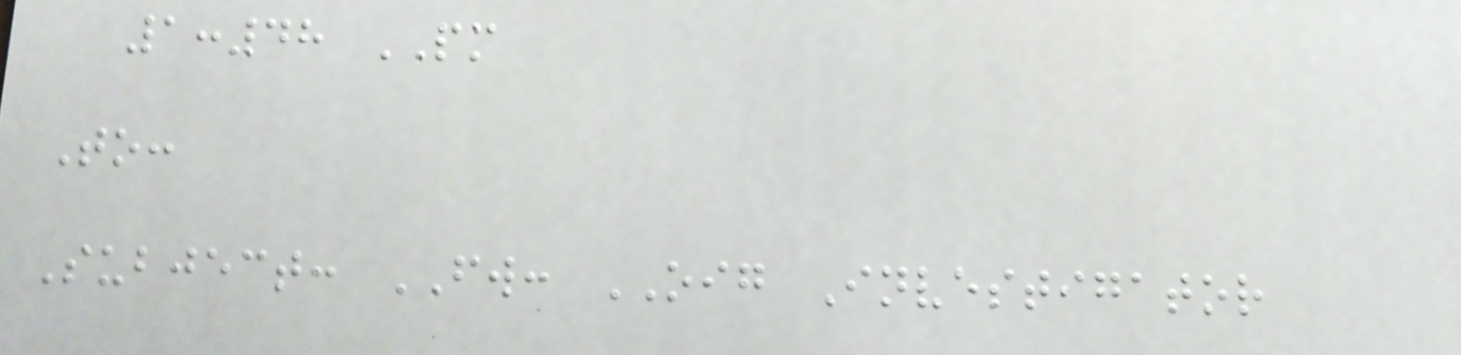1:48 PM
To:
Subject: FW: OIG Investigator
